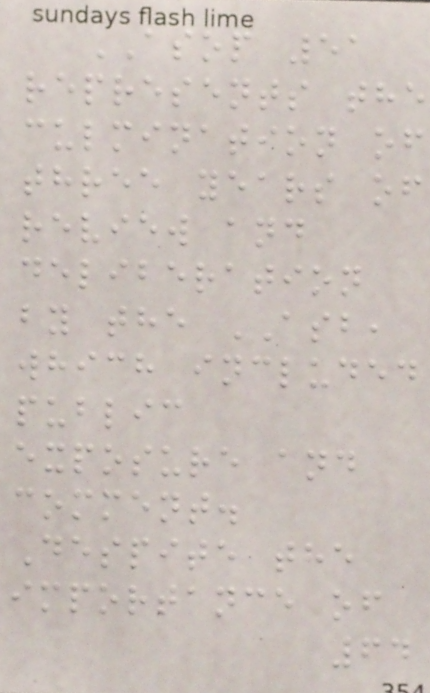ASOP 51
represents the
culmination of
three years of
review and
deliberation
by the ASB,
which included
public
exposure and
comment.
Despite the
importance of
64
